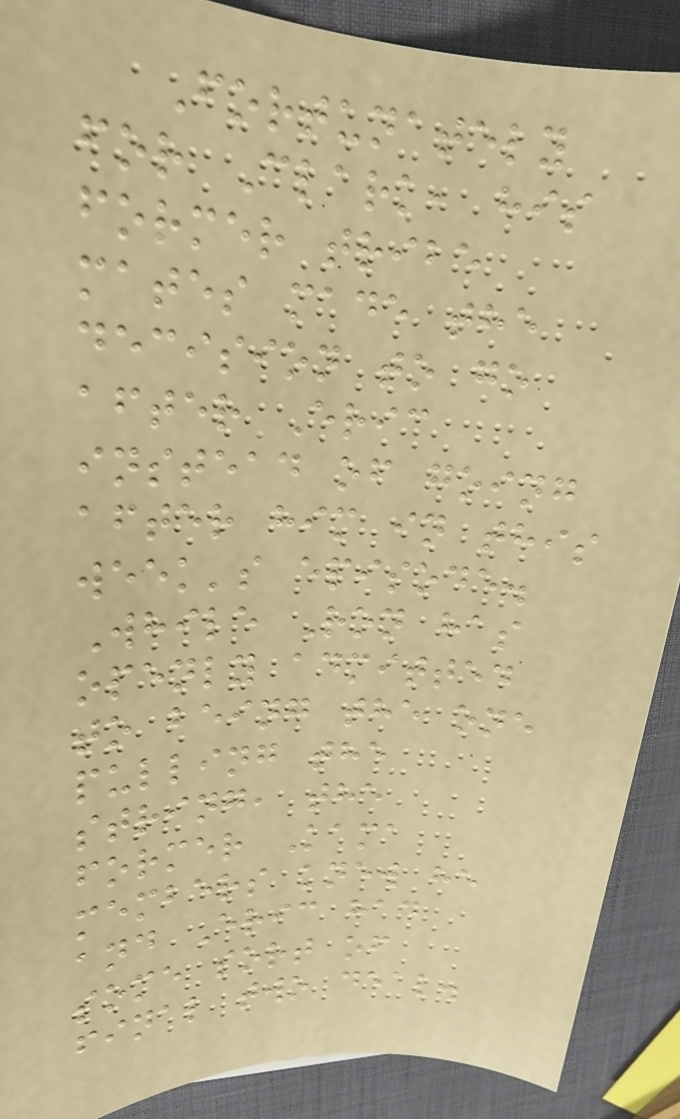Fortunately
for Clark, his
former tribe
mates made the
decision to go
after Eric
instead of going
after him in this
week's episode.
While Ron has
openly admitted
to being the one
pulling the
string, the
former Kama
members knew he
and Eric had
some sort of
final two deal.
